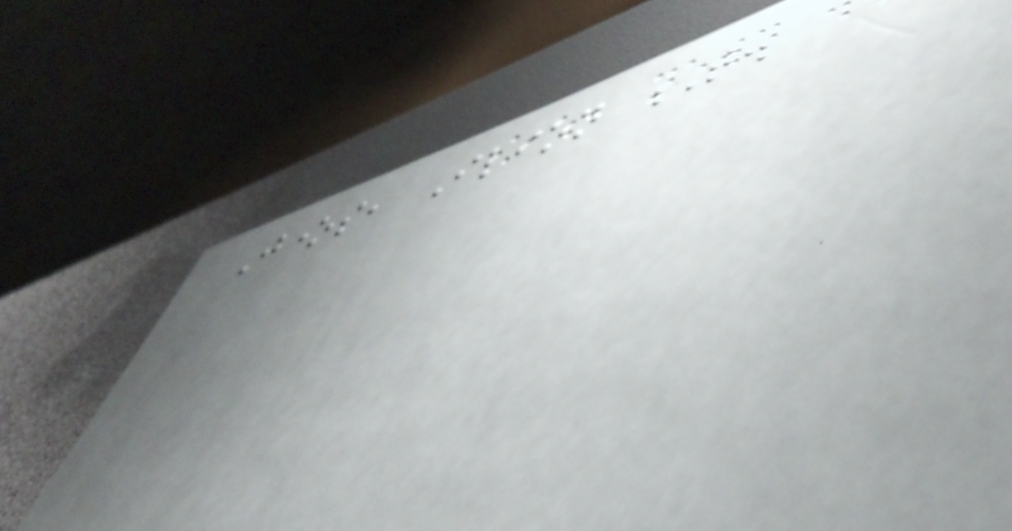Jones, Ilion T.
